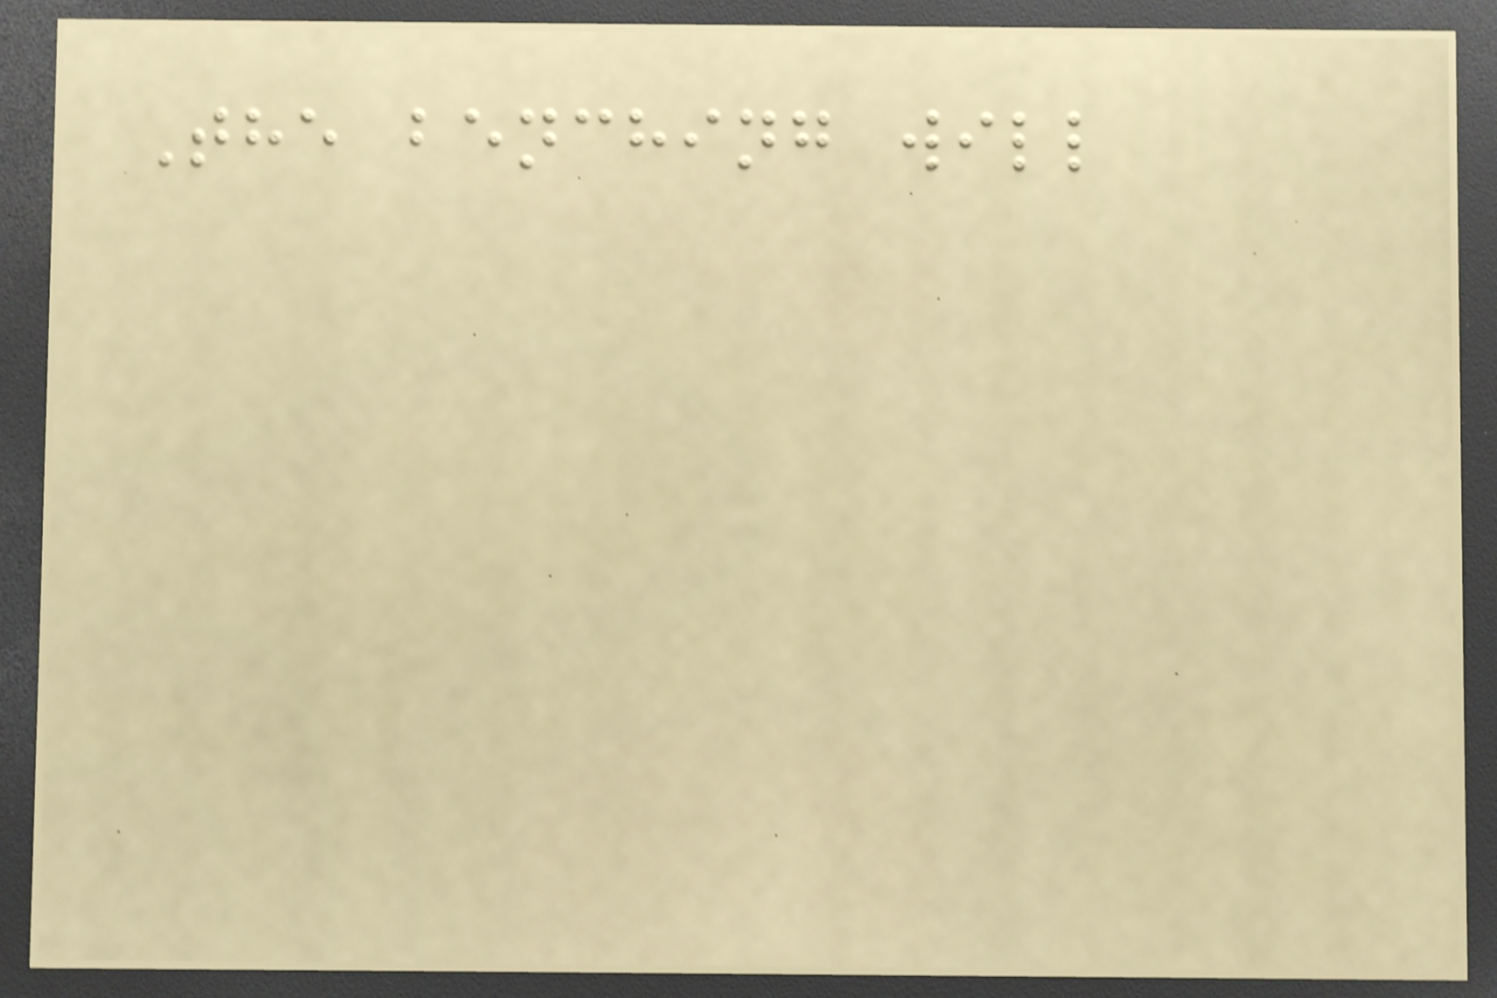The benching will
